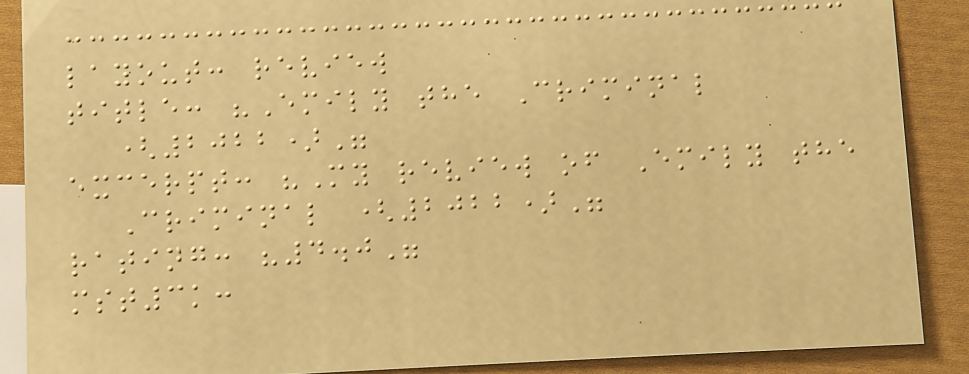layout: review
title: "Emily the Criminal
(2022)"
excerpt: "My review of Emily the
Criminal (2022)"
rating: "4.0"
mst3k:
